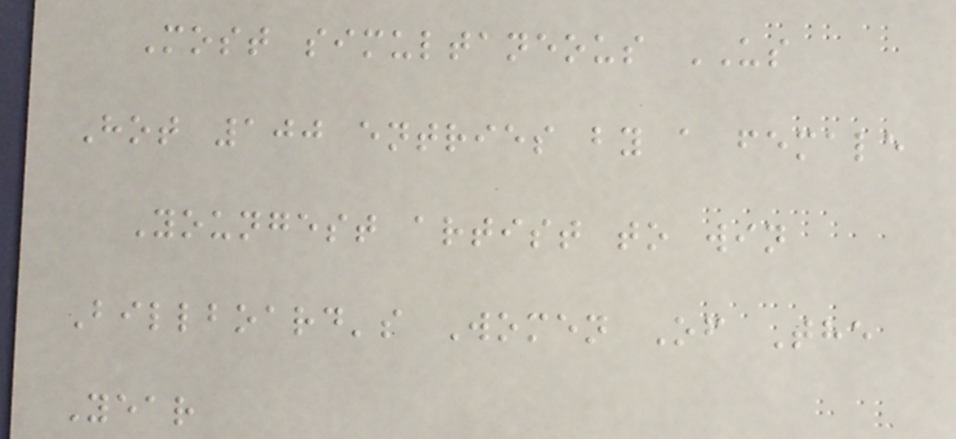Most simultaneous US
Hot 100 entries by a female
Youngest artist to win
Billboard's Women Of The
Year
